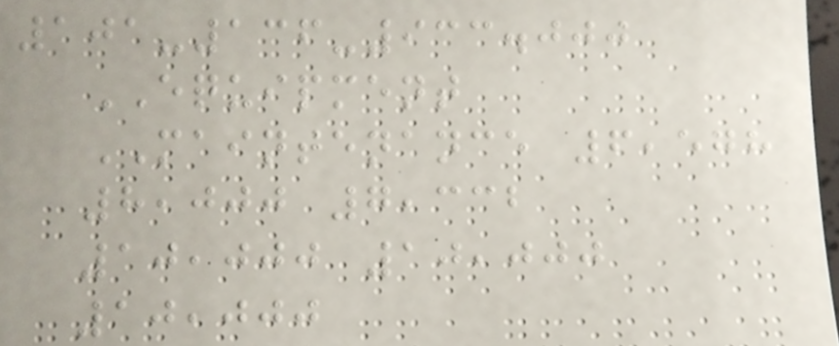101-136-933.000
EQUIPMENT
MAINTENANCE 6,578
8,000 7,332
10,000 10,000
10,000
